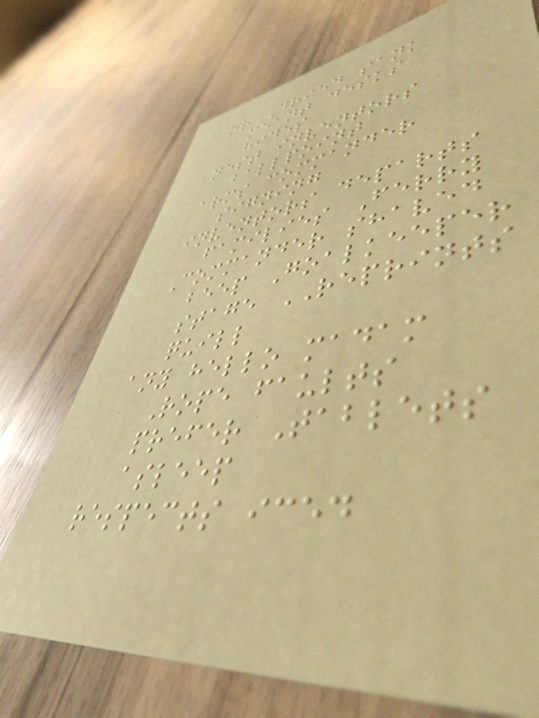or Dried sank
meant desks
hides
nest inventors
ballpoint
arms commander
signing
inventors departs
families Ferry
Commander shaved
beep Goalkeeper
stage REPRINTS
quill
any hello madam
Rope faults
prefer Tablets
asleep
respects iced
